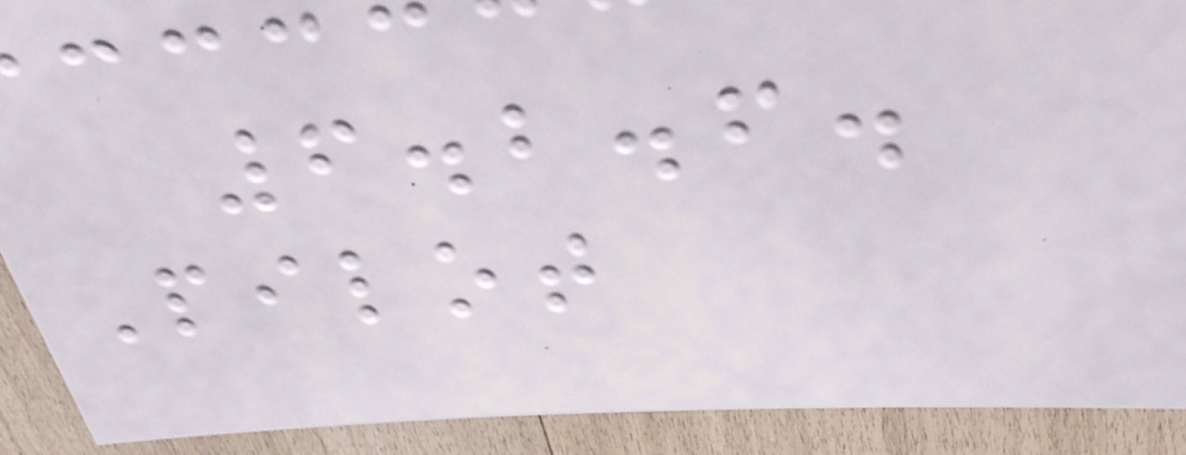6.2.6.
Pilot
